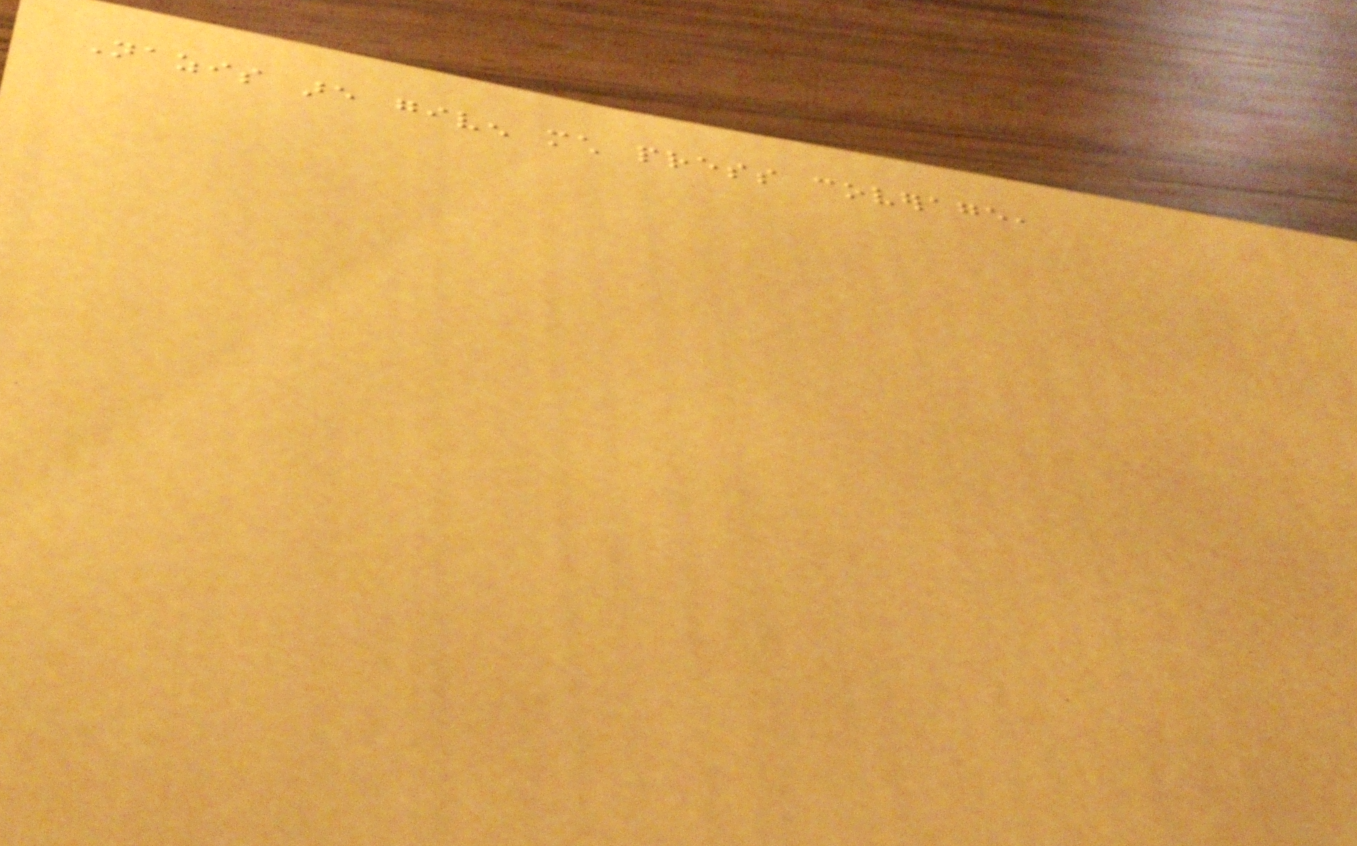Nazis are given much press coverage,
